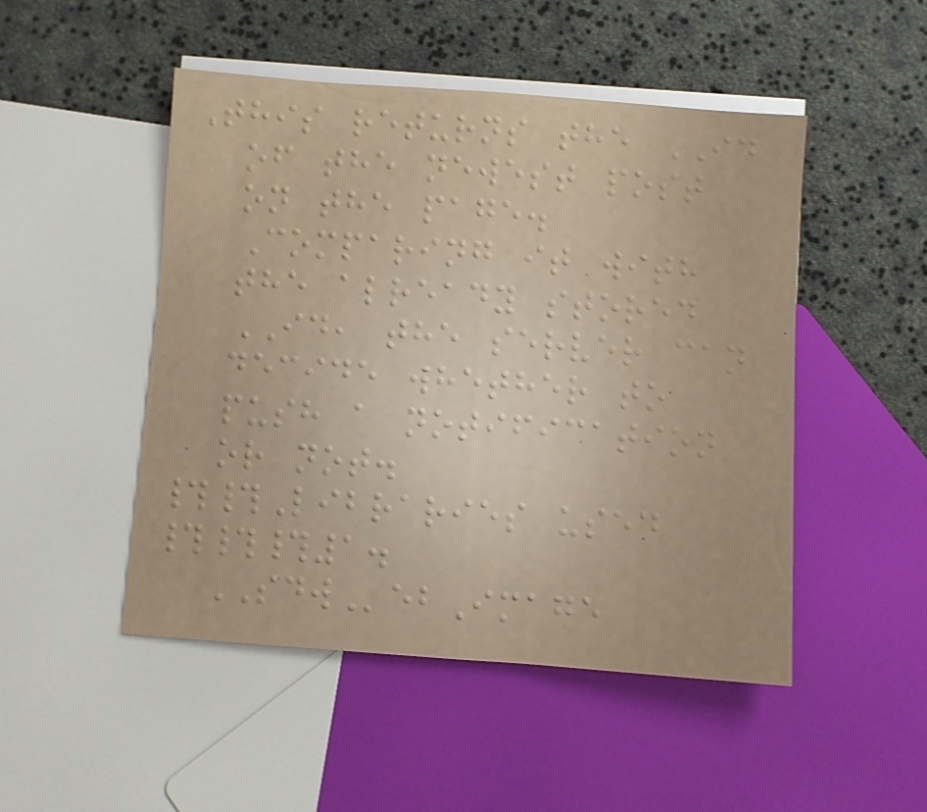This returns the ID
of the newest post
on the page.
Comparing it with
the already stored
ID, the server can
decide whether to
push a notification
or not.
##Libraries used
###1.
SDWebImage
